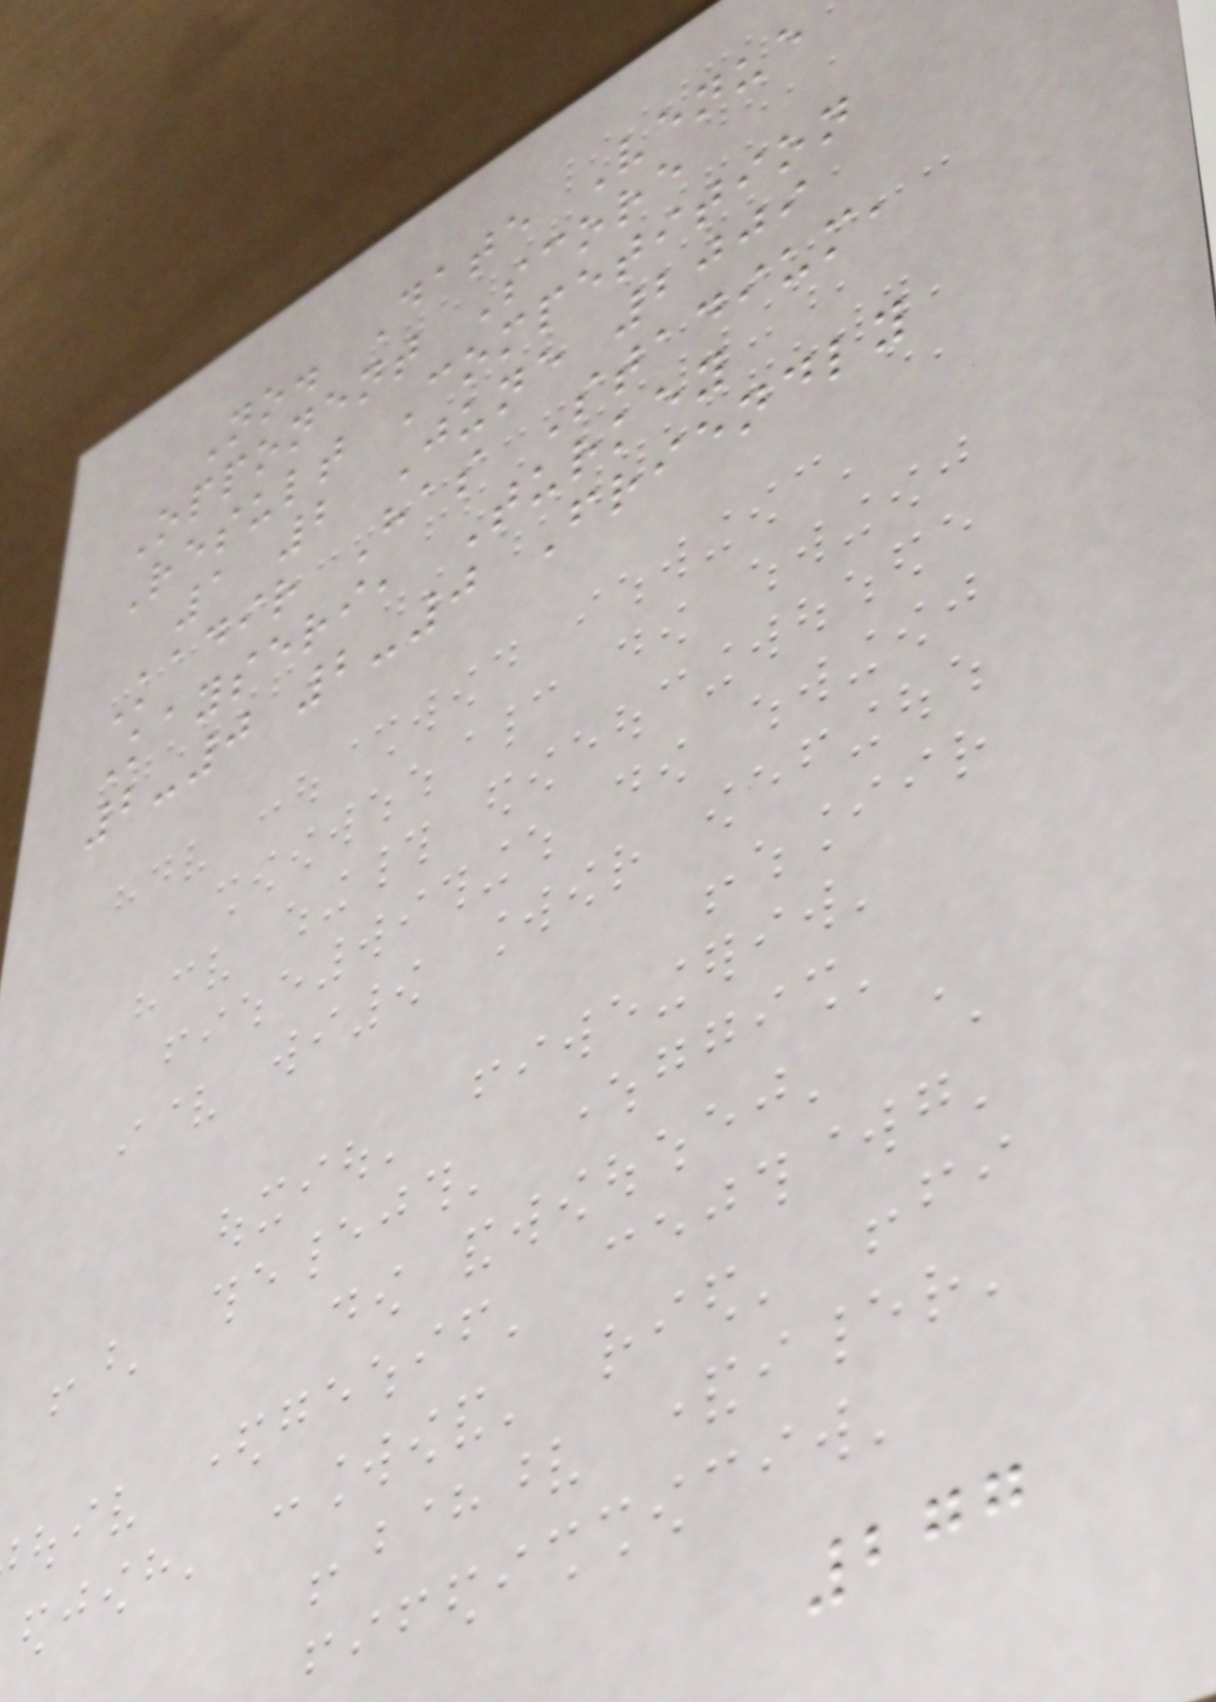No. Date Venue
Opponent Score
Result Competition
1 2 June 2009
Kadir Has Stadium,
Kayseri, Turkey
2-0 2-0 Friendly
277
